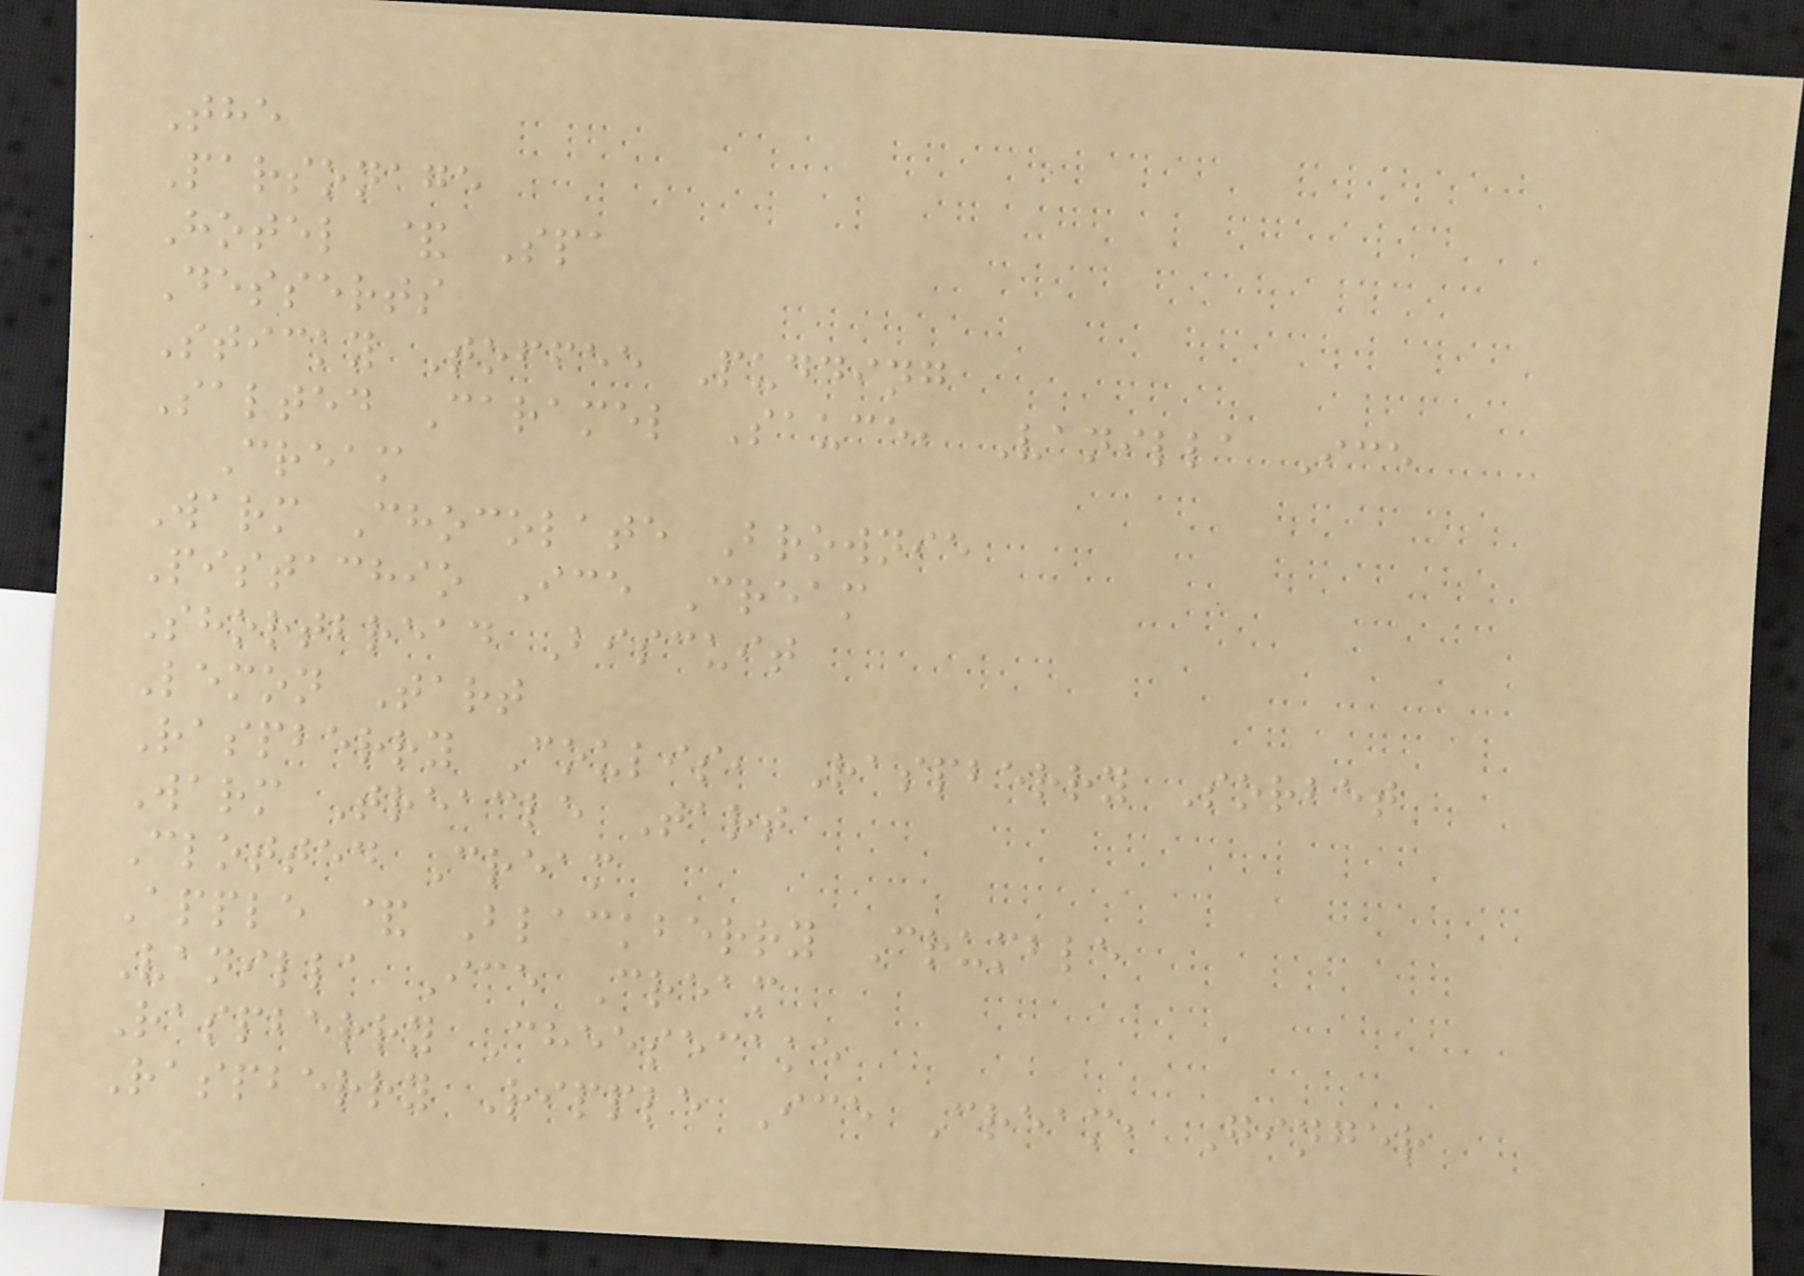The
Parsonage
Hotel & Spa
Desserts
Sticky Toffee Pudding
Salted Caramel Sauce, Vanilla Ice
Cream
Warm Chocolate Brownie
Pistachio Ice Cream
Shortbread Biscuit
Lemon Tart
Raspberry Coulis, Raspberry Sorbet
Warm Treacle Tart
Clotted Cream
Apple & Blackberry Crumble
Vanilla Ice Cream
Raspberry Cheesecake
Raspberry Ripple Ice Cream, Ginger
